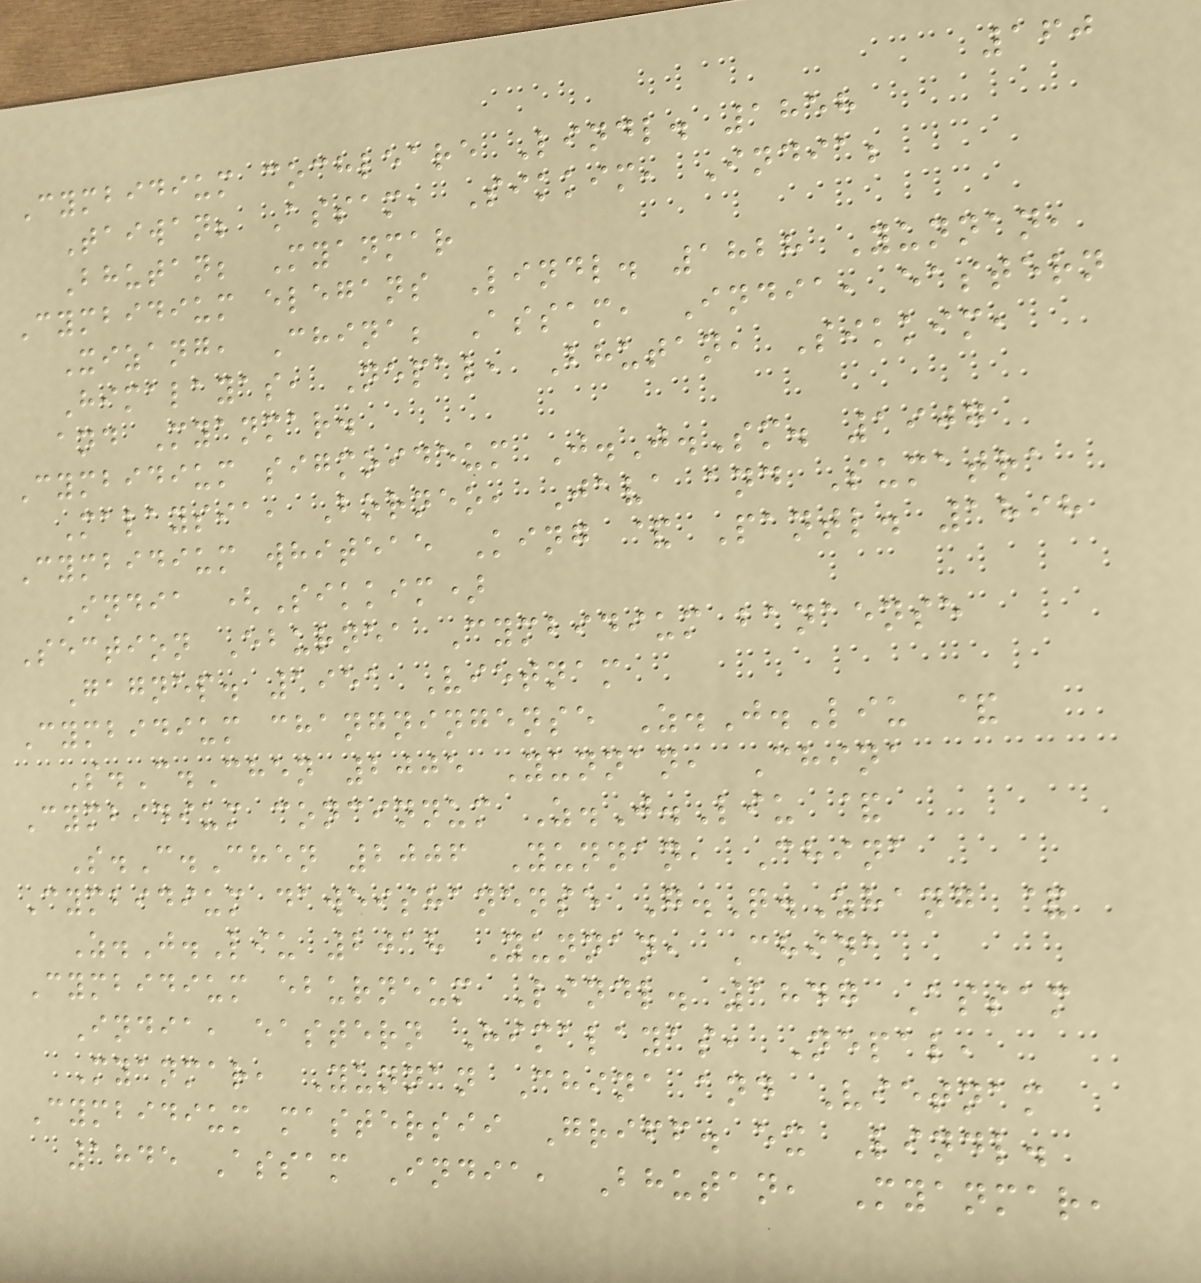160
Cymbidium cochleare Lindl. 1858
Taiwan; Assam, Sikkim, India;
Bhutan; Myanmar
Cymbidium elegans Lindl. 1828 Yunnan,
Xizang, China; Assam, India, eastern
Himalayas, Nepal, Bhutan, Sikkim,
and Myanmar.
Cymbidium sigmoideum J.J.Sm. 1907
Malaysia, Borneo, Java and Sumatra
Cymbidium whiteae King & Pantl. 1898
India (Sikkim)
Section Eburnea Cymbidium banaense
Gagnep. 1951 Vietnam
Cymbidium changningense Z.J.Liu &
S.C.Chen 2005 Yunnan, China
Cymbidium concinnum Z.J.Liu &
S.C.Chen 2006 Yunnan, China
Cymbidium daweishanense G.Q.Zhang &
Z.J.Liu 2018 Yunnan, China
Cymbidium eburneum Lindl. 1847 Assam
India, eastern Himalayas, Nepal,
Myanmar, Yunnan China and Vietnam
Cymbidium mastersii Griff. ex Lindl.
1845 Assam India, Bhutan, Myanmar,
